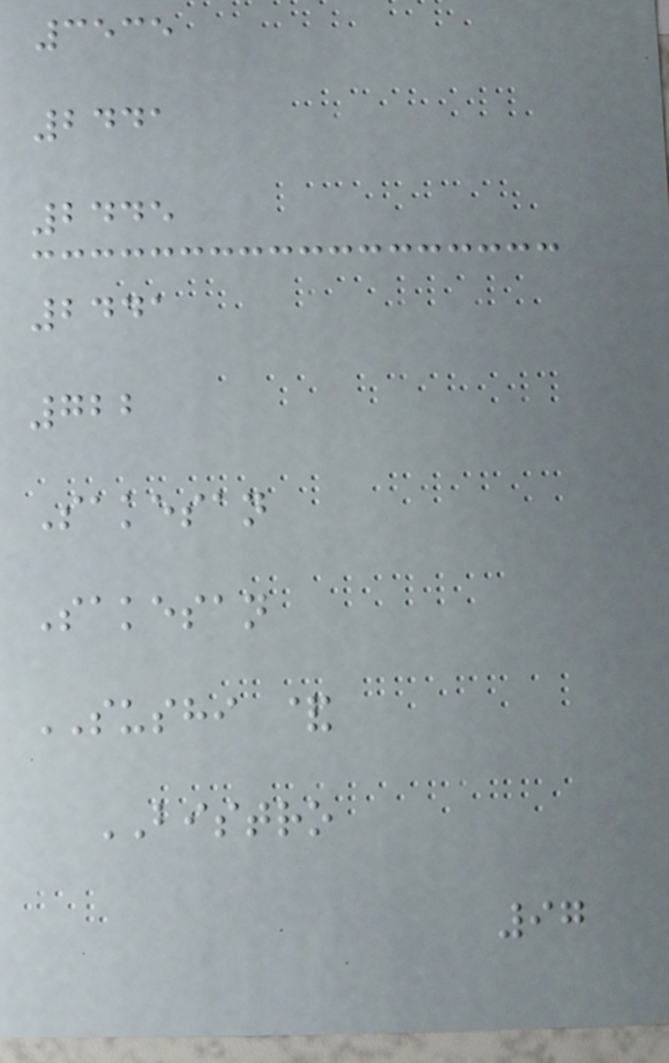3535
2441
2445
2441
722
Sakesan
Sakesan
SUSHI &
BISTRO
97
